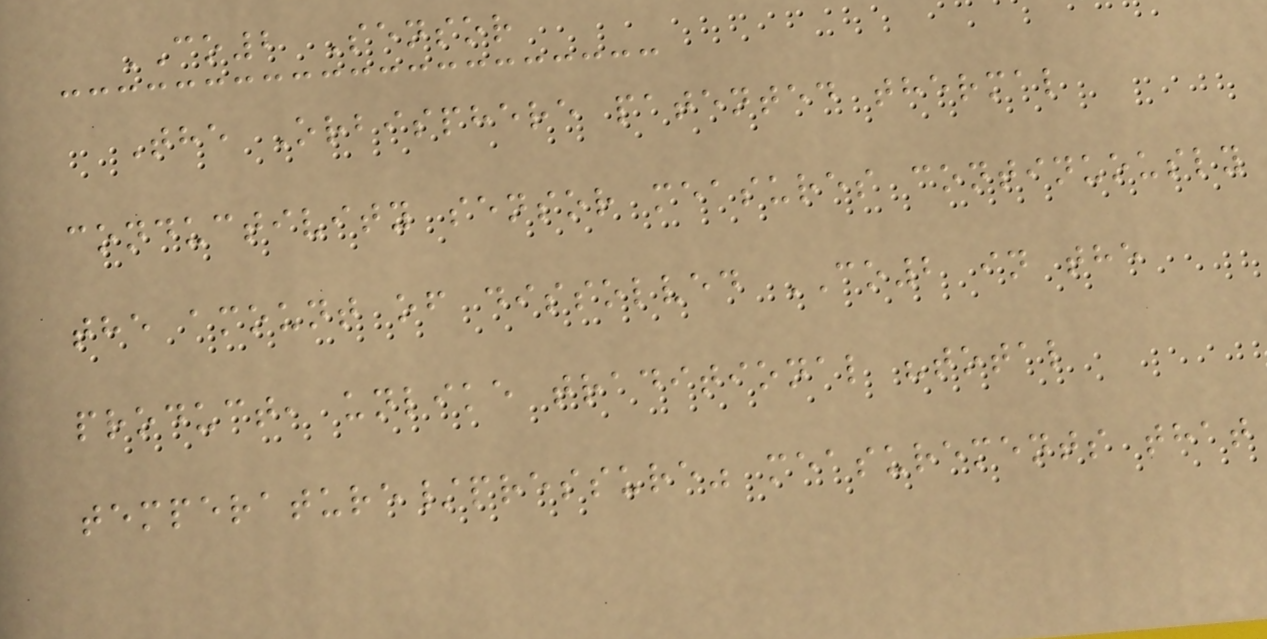CO2 Sensor
The Orbisphere patented thermal
conductivity sensor measures continuously
the amount of dissolved CO2 in the
product, unlike traditional "total
temperature/pressure" measurements that
